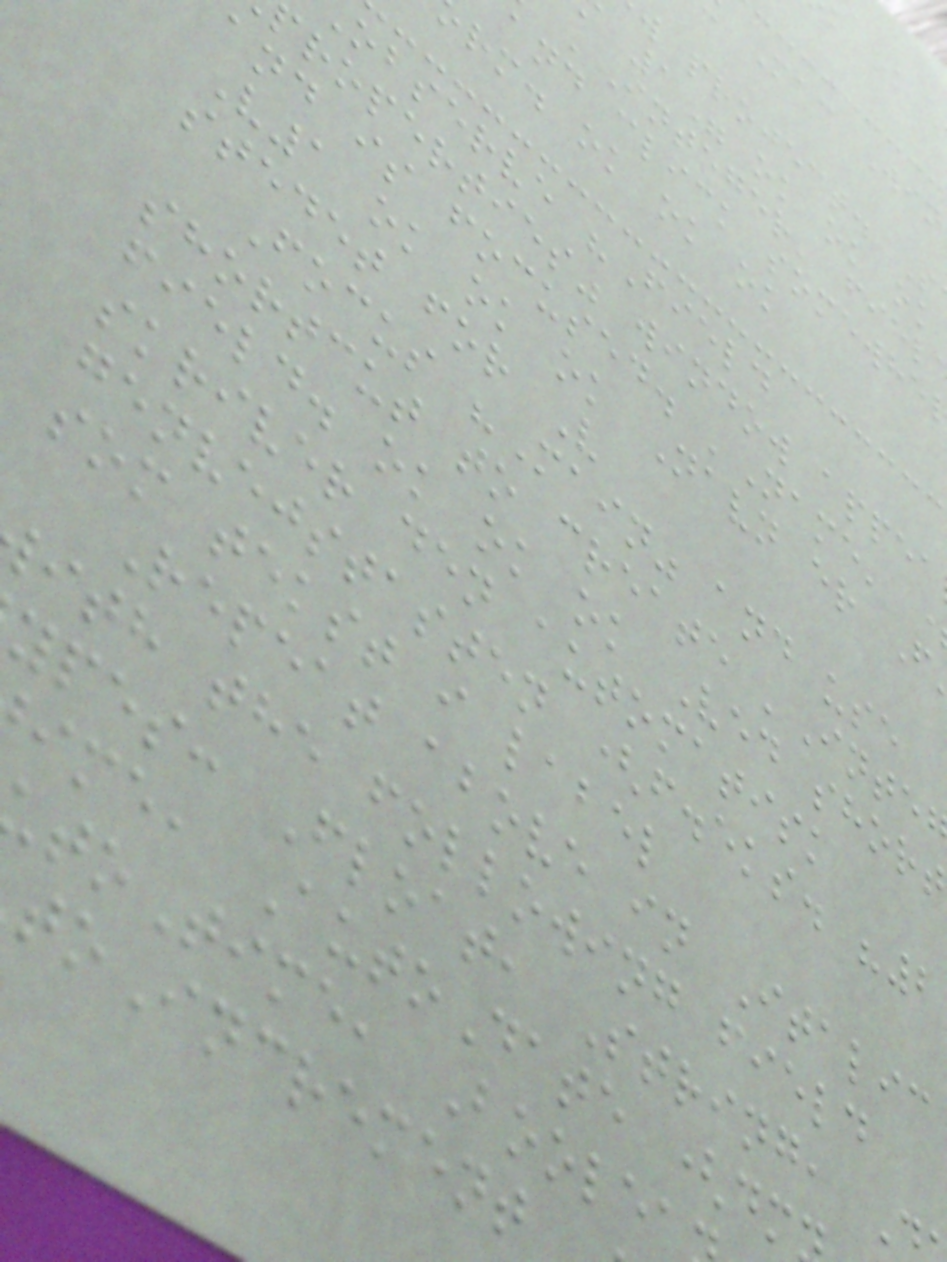Mac Win
w project. S
1" ok ok ok
'Integer' fiel
and click somewhe
rm. ok ok ok
observe "Field
roperties" window appea
and is focused. 'Name'
V1 ok ok ok Navn er F
stedet for V
Focus "Main" and use
shortcut to create 'Inte
field. ok ok ok Ved short
skriver den automatisk
genvejstasten (f.eks. "2
som tekst i label
Repeat above in Italic
ith the following field
ypes: Float, String,
ime, AutoDate (dm
toTime, Boolea
toIncrement
